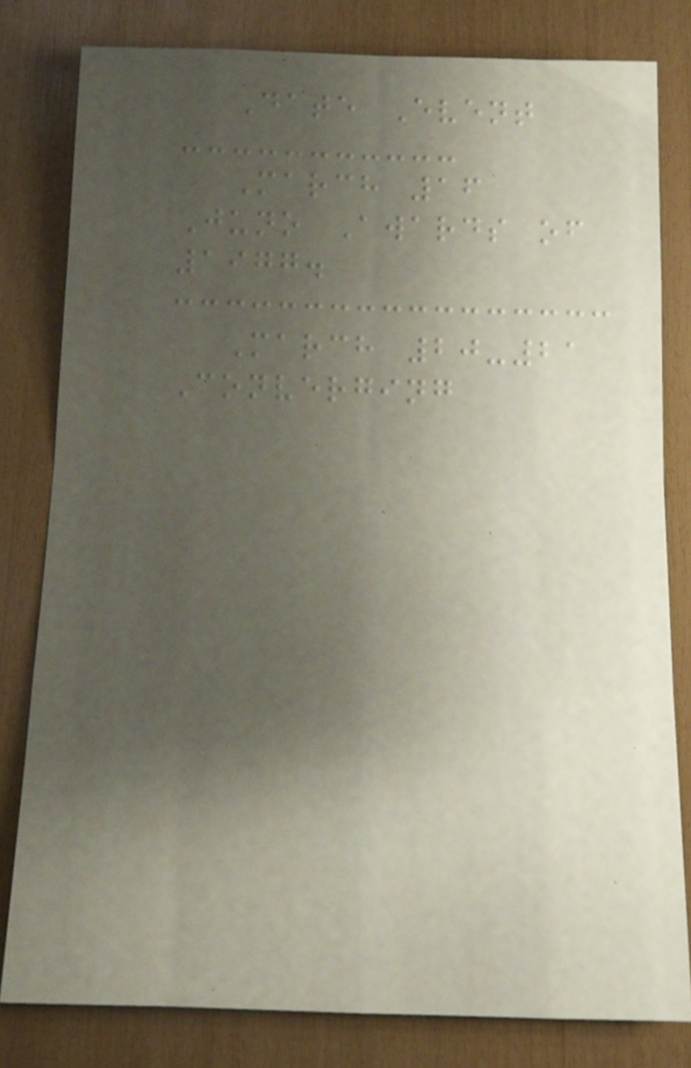Date Event
March 16
Juno Awards of
1977.
March 20-21
Converging
